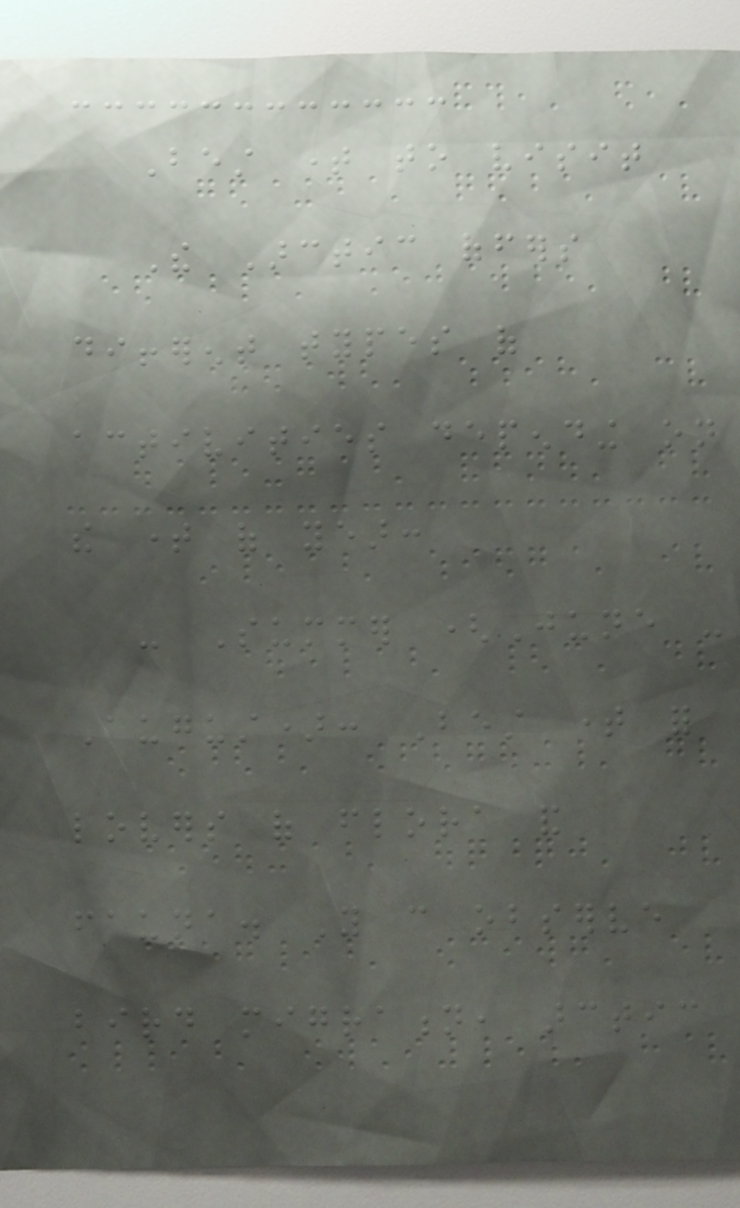Best time to visit
The Arctic offers
different types of
activities depending on
the time of year:
- Summer (June -
August): Best time for
lovers of flora and
fauna. You can observe
bird migration, arctic
